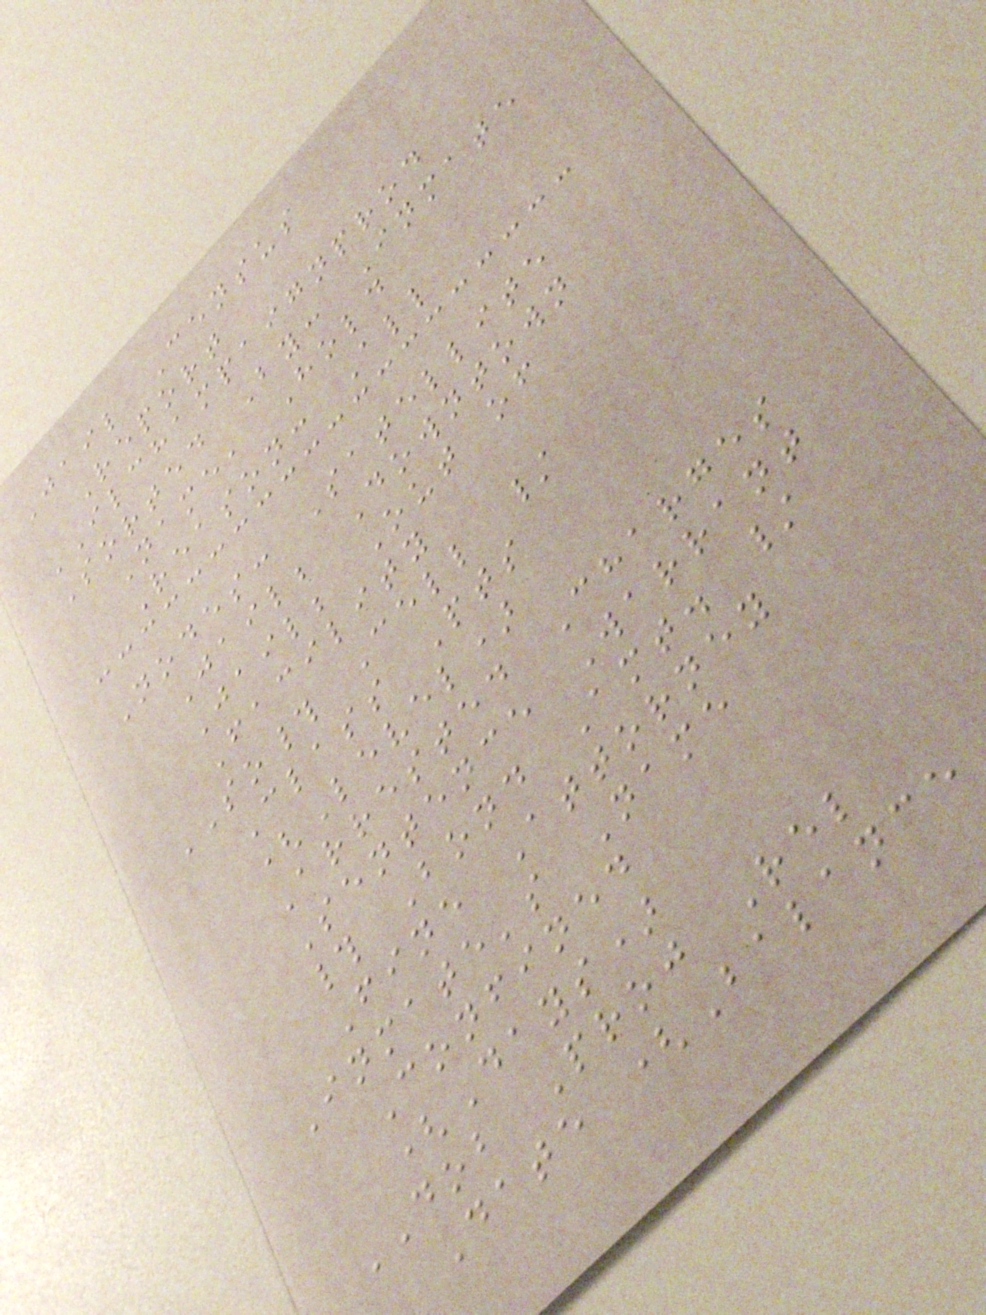Jail Census
Report
ILCHAMPAIGNPROD
Sorted By: Inmate
Name, Hold
Reason: All
Nodes: Satellite
Jail; Downtown
Jail; Out of
Facility
SO# Cell /
Class Pts
(Level)
Arrested Charges
Sentence Warrant
# Bond Amt. /
Fine Attorney
Inmate's Name
Confined
(Days)
DOB Proj Rel
Date (Balance
